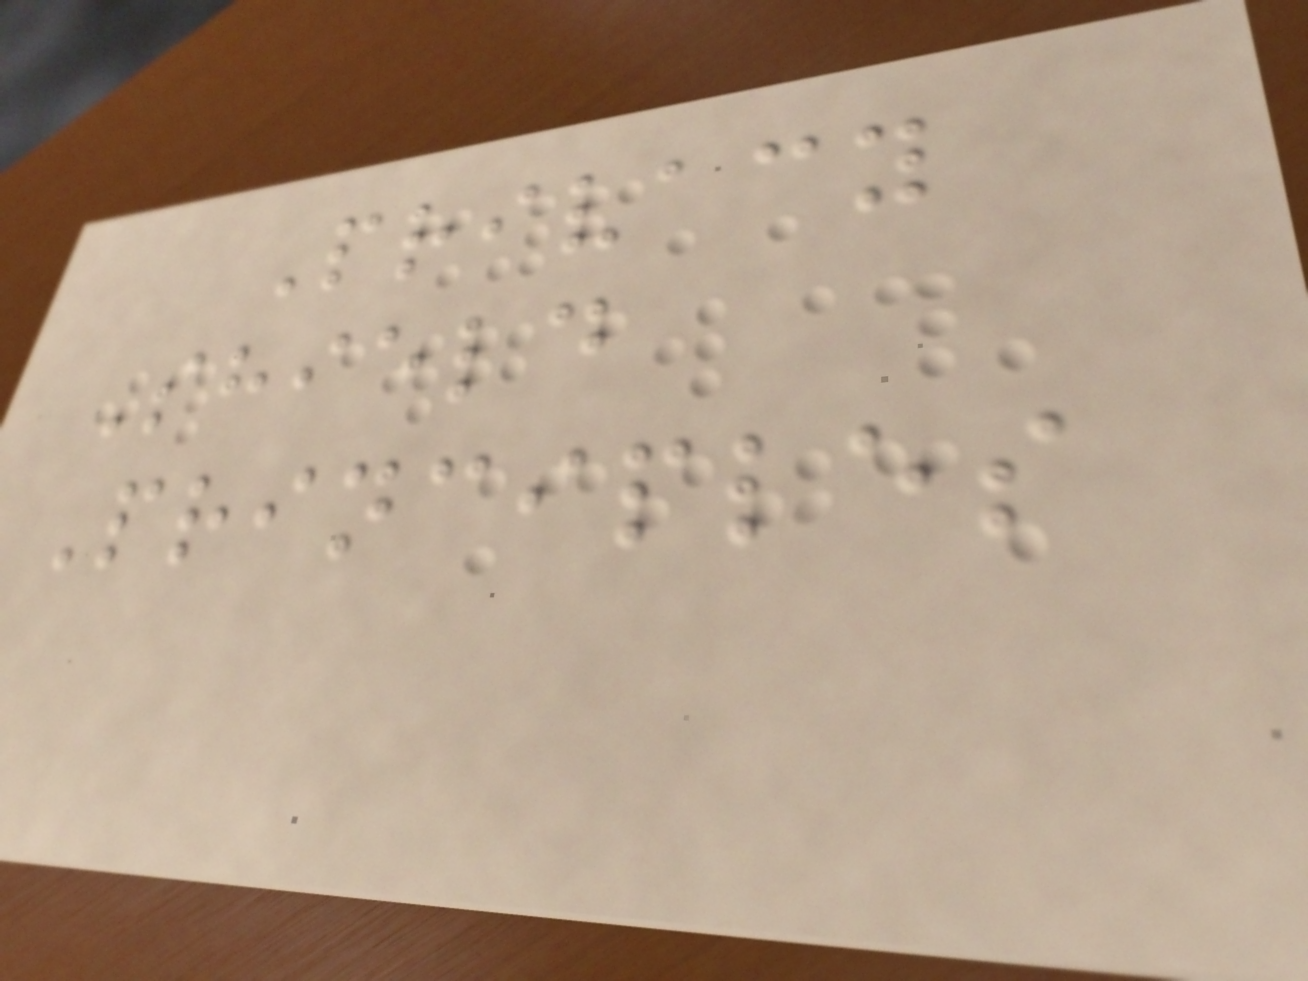Privacy
Shield
Principles
